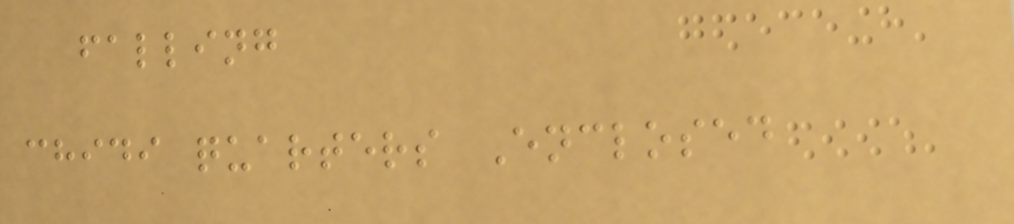falling
chidi quarters Enclosed
